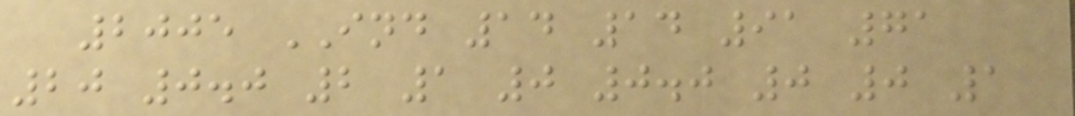2005 IND 14 14 91 71
20 0.0 2 1 0 0.0 0 0 1
